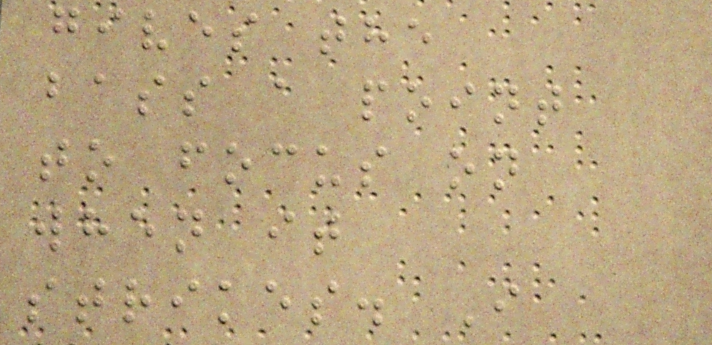gives the
bass a point
to focus on
when it
strikes. I
